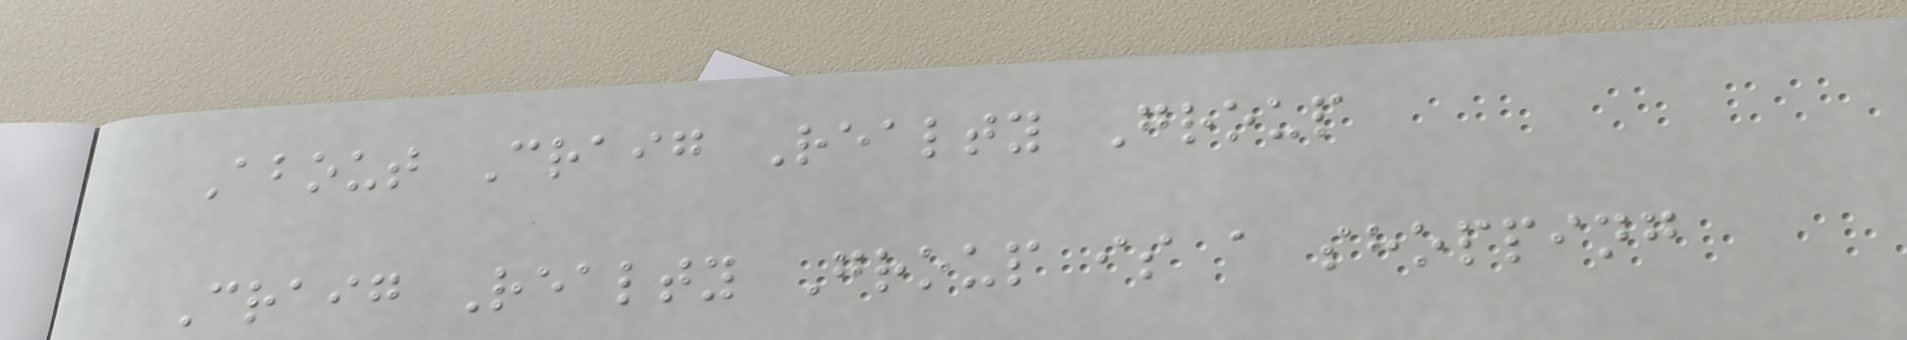About Craig Realty Group
Craig Realty Group is a shopping
